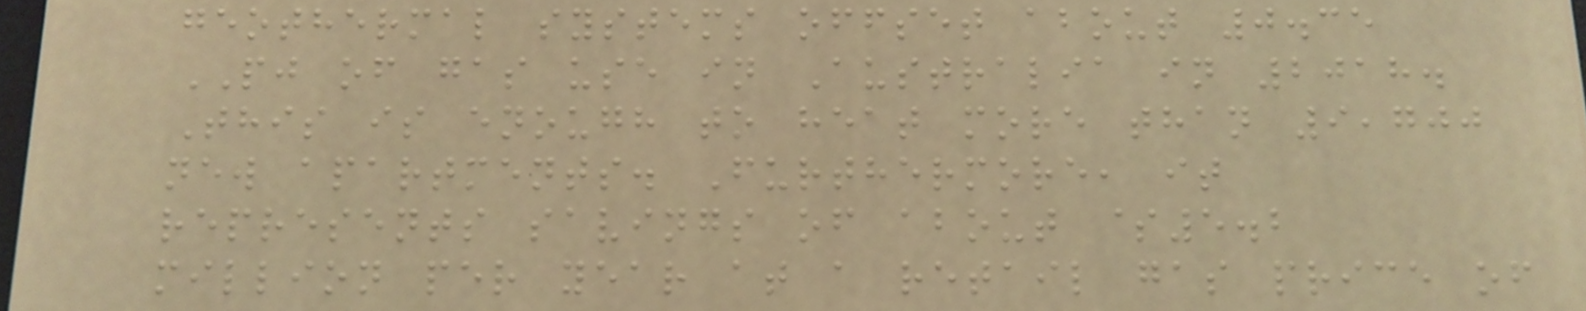geothermal systems offset about 0.35
PJ of gas use in Australia in 2018.
This is enough to heat more than 9,700
new apartments. Furthermore, it
represents savings of about $5.2
million per year at a retail gas price of
